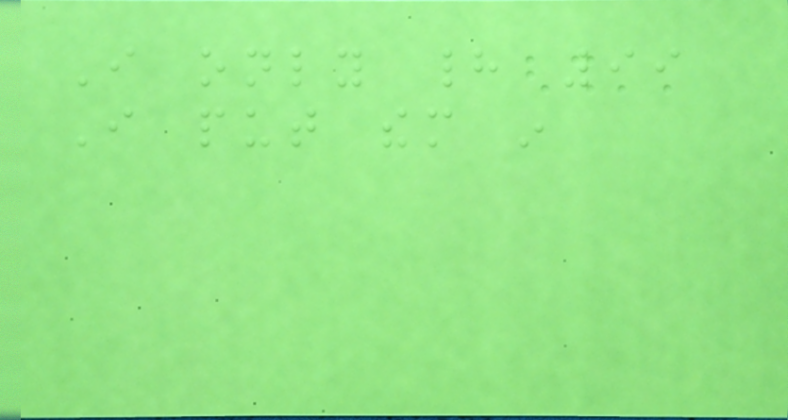I only had 99
I put them in
